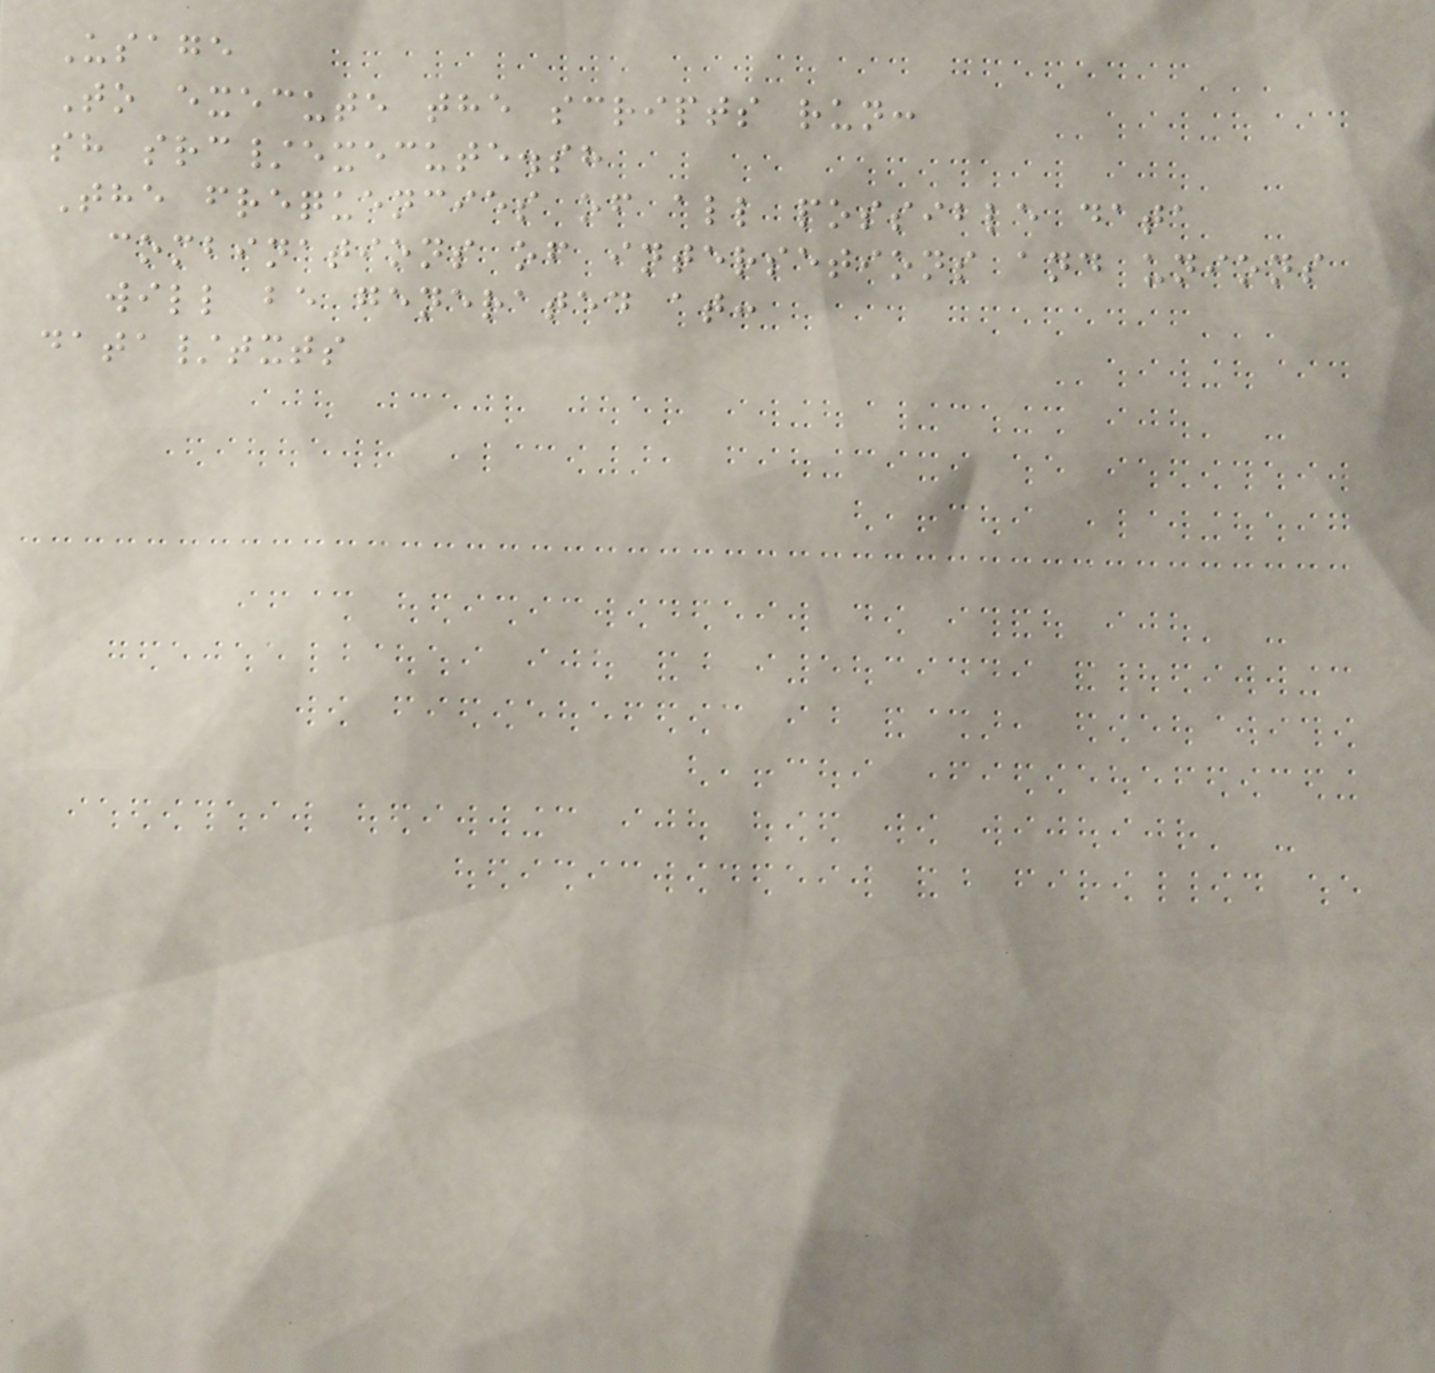Usage
To execute the scripts run:
sh src/execute.sh
The frequencies of all possible data
combinations of intersetions and unions
will be generated at:
data/txts
